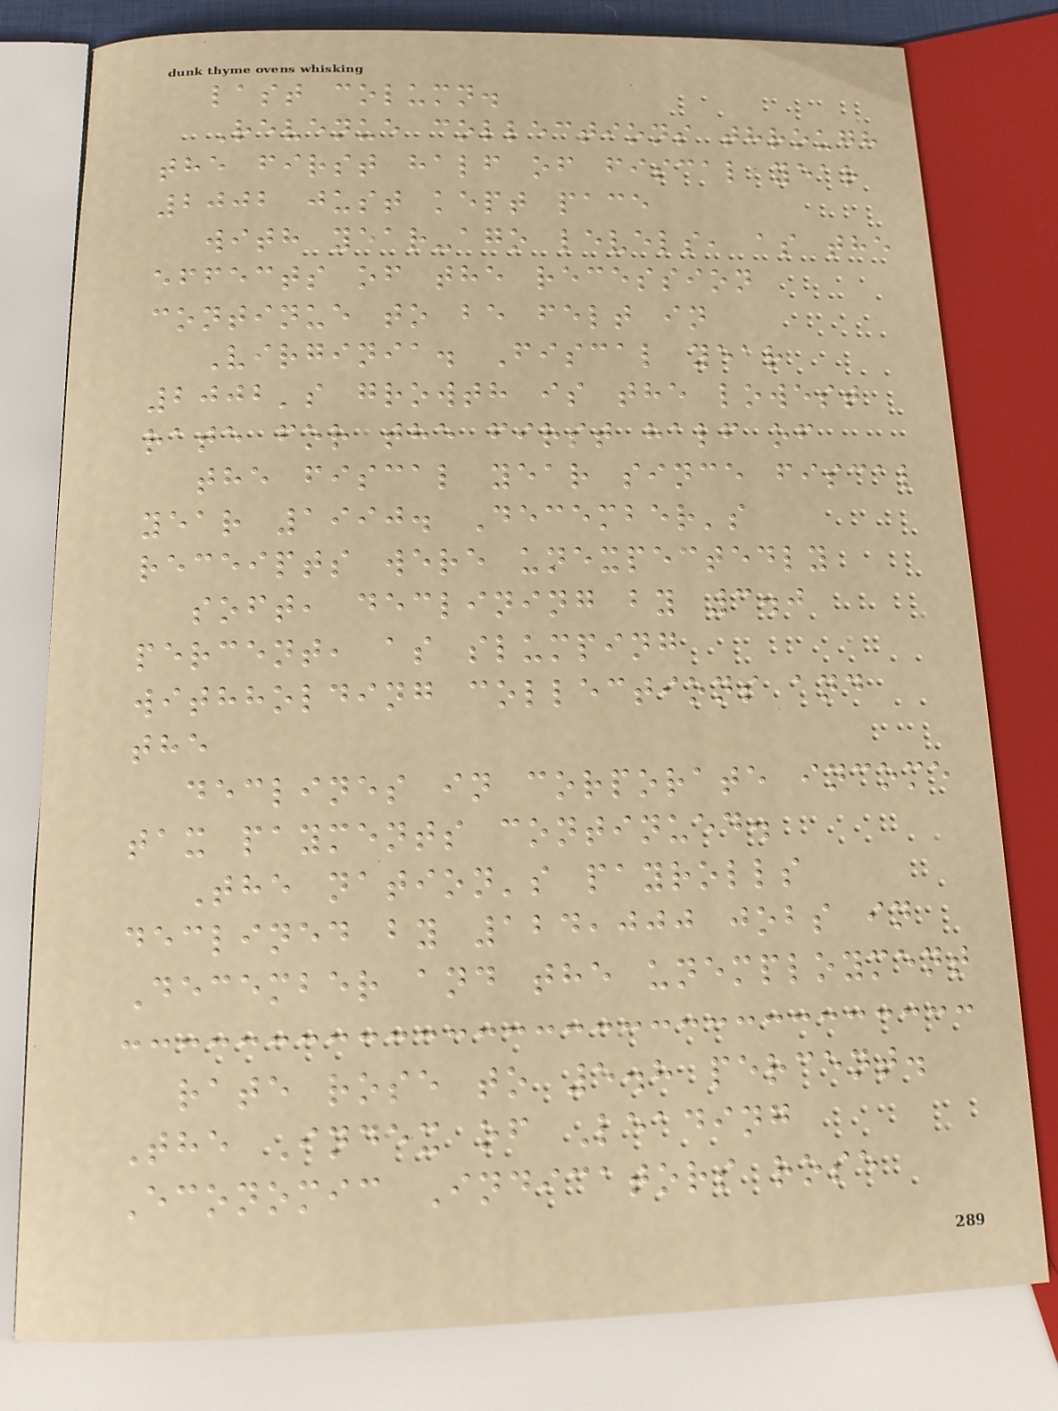last column.
Revenue collections through
the first half of fiscal year
2002 just kept pace
with year-ago levels, as the
effects of the recession
continue to be felt in
Virginia. Fiscal year
2002's growth is the lowest
rate for the first half of
the fiscal year since fiscal
year 1990. December's
receipts were unexpectedly
soft, declining by 3.0
percent, as slumping
withholding collections and
the
declines in corporate income
tax payments continued.
The nation's payrolls
declined by 124,000 jobs in
December and the unemployment
rate rose to 5.8 percent.
The Index of Leading
Economic Indicators rose
